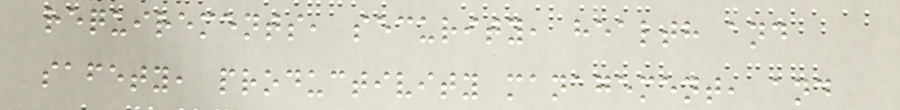requirements, security, health and
safety, productivity management, and
